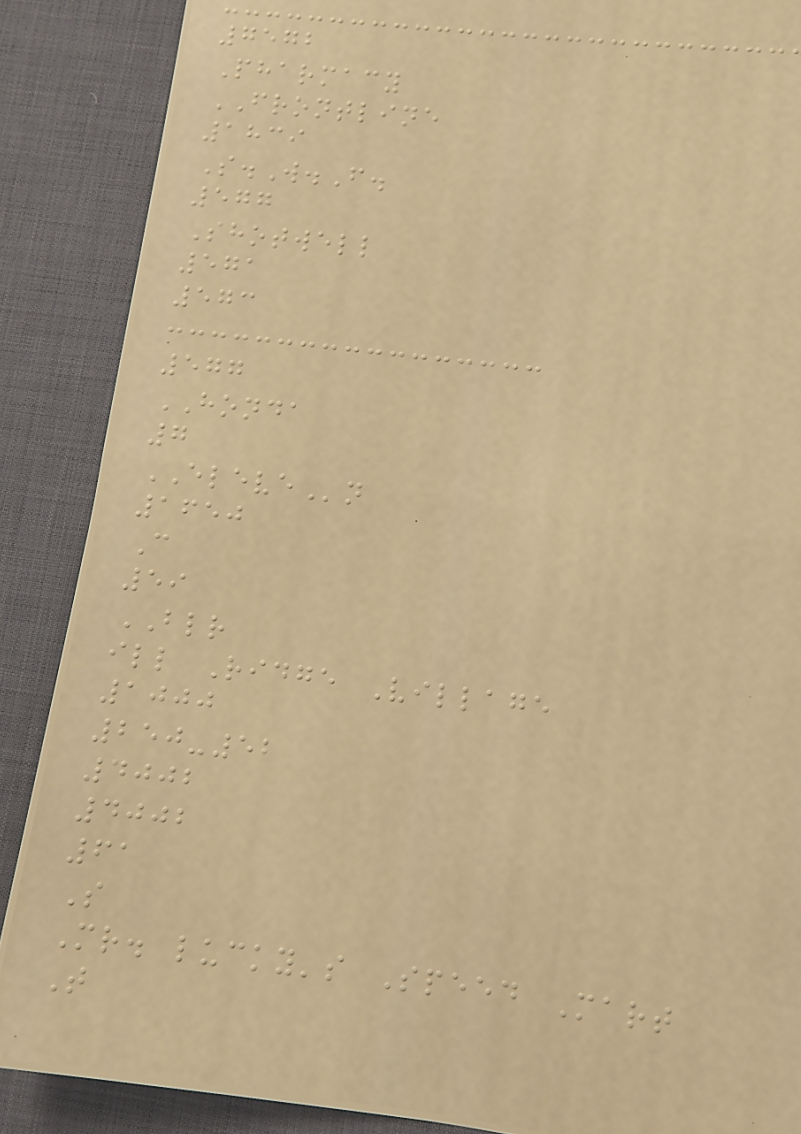7572
Pharmacy
FRONTLINE
1839
S.W.F.
577
Shotwell
571
573
577
HONDA
7
ELEVEn
1650
C
59
BLR
ill Ridge Village
1000
250-52
4002
4002
61
S
Mr. lucky's Speed Mart
T
